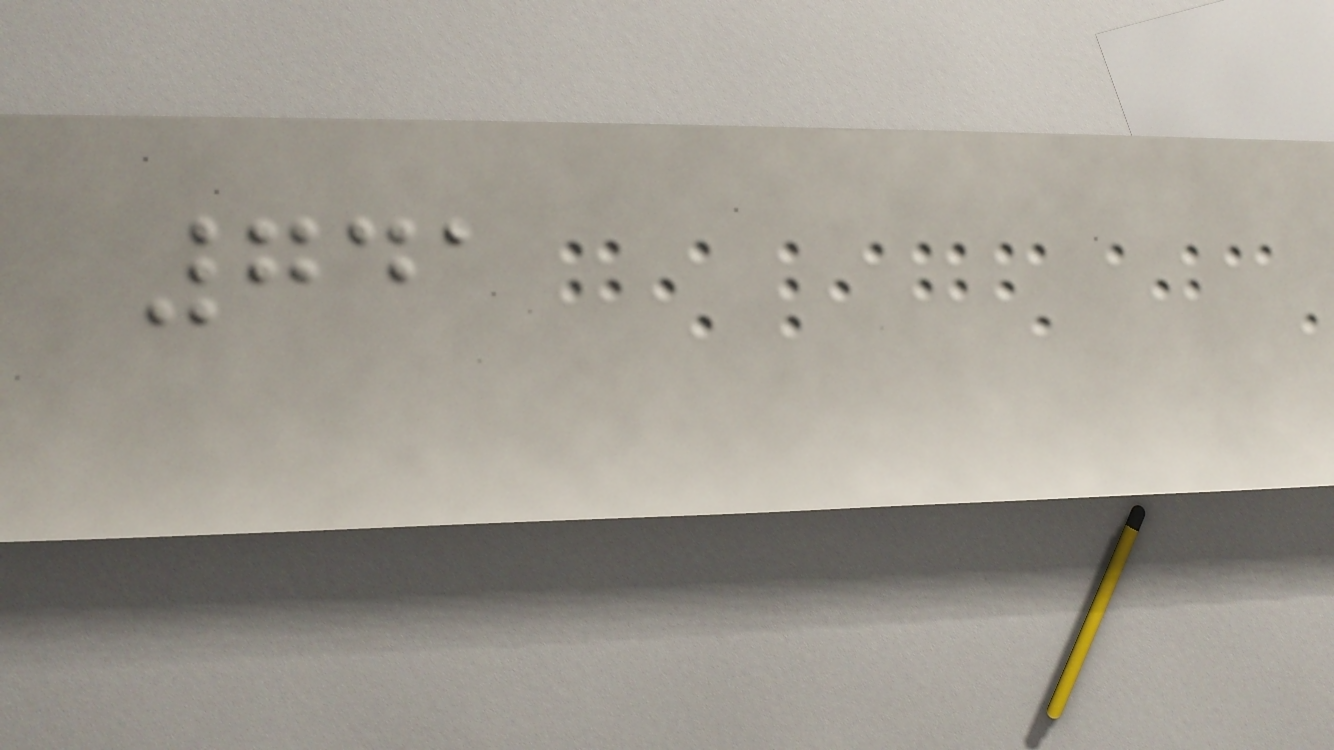741
